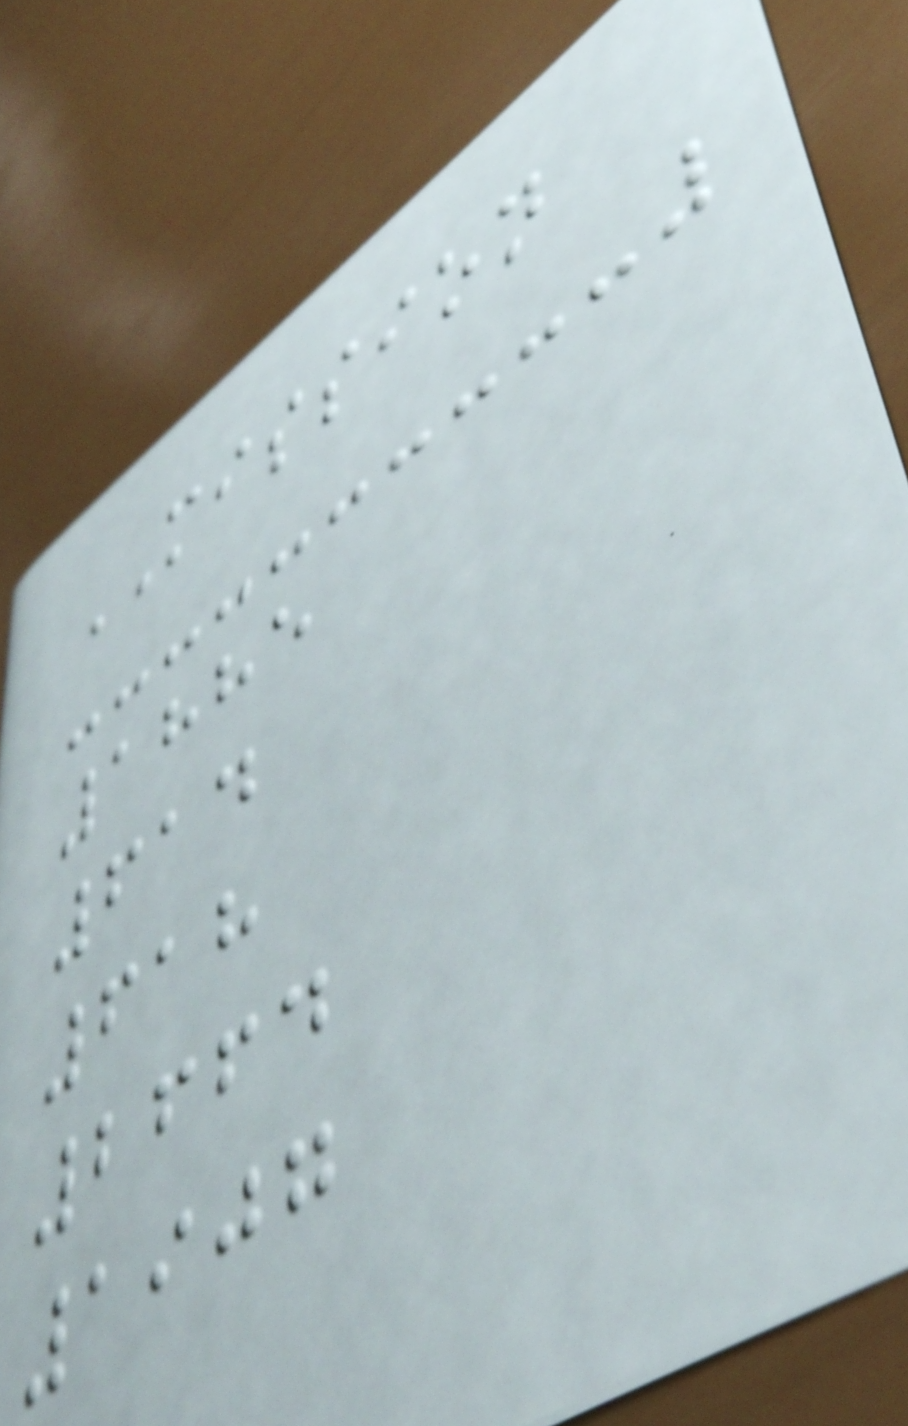MISSION
1885
614
618
2664
1907
